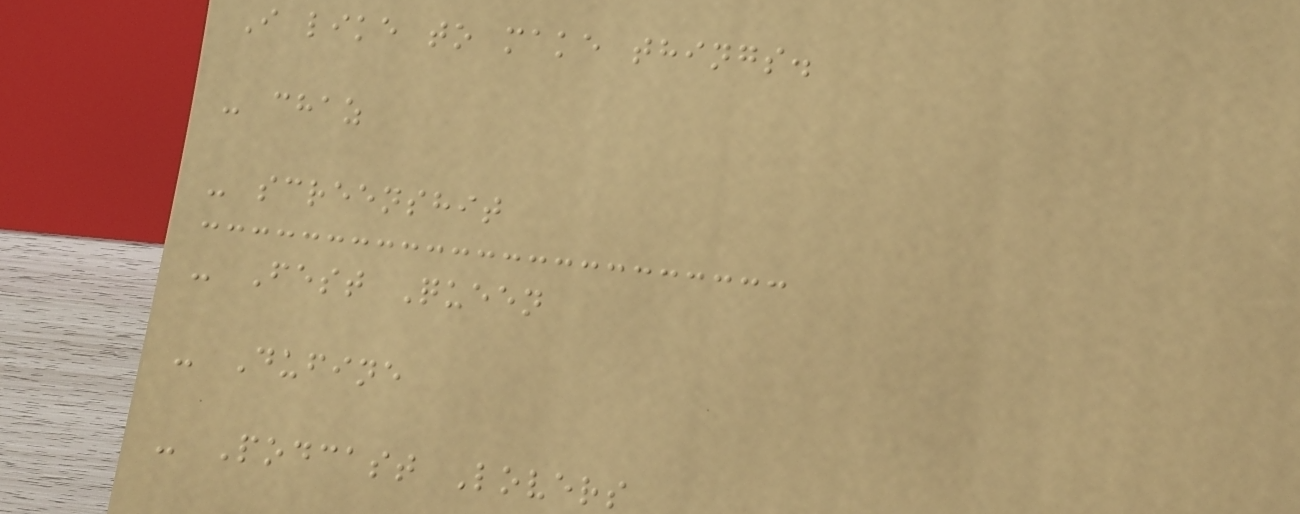I like to make things.
- chaz
- screenshit
- Fest Queen
- Dufine
- Podcast Lovers
